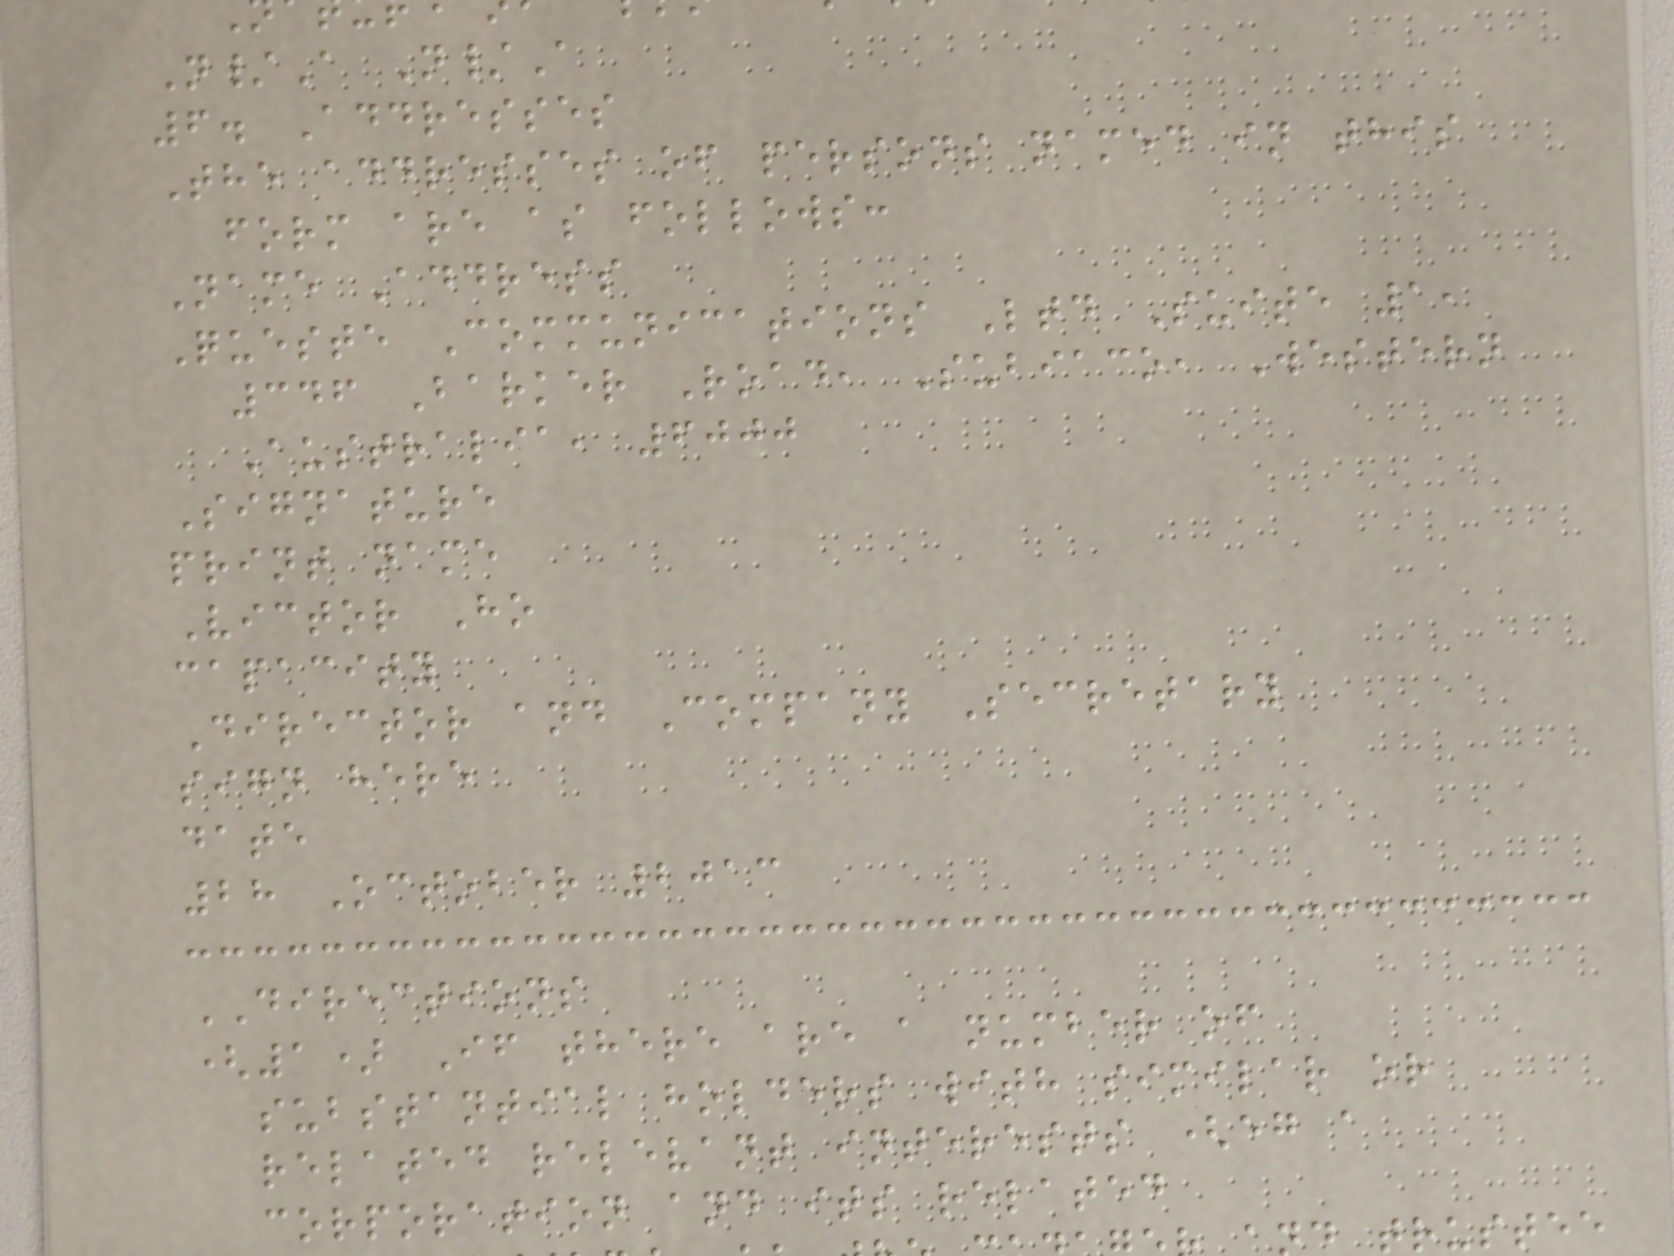N/A N/A
6. Addresses
The addresses of persons named in this
form are as follows:
Name Address
Queste Communications Ltd Suite 1,
346 Barker Road, Subiaco, Western
Australia, 6000
Signature
print name
Victor Ho
capacity
Director and Company Secretary
sign here
date
28 October 2013
DIRECTIONS
(1) If there are a number of
substantial holders with similar or
related relevant interests (eg a
corporation and its related
